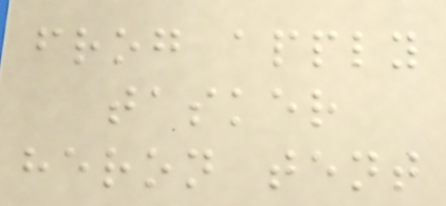frog apply
tasker
heron tent
